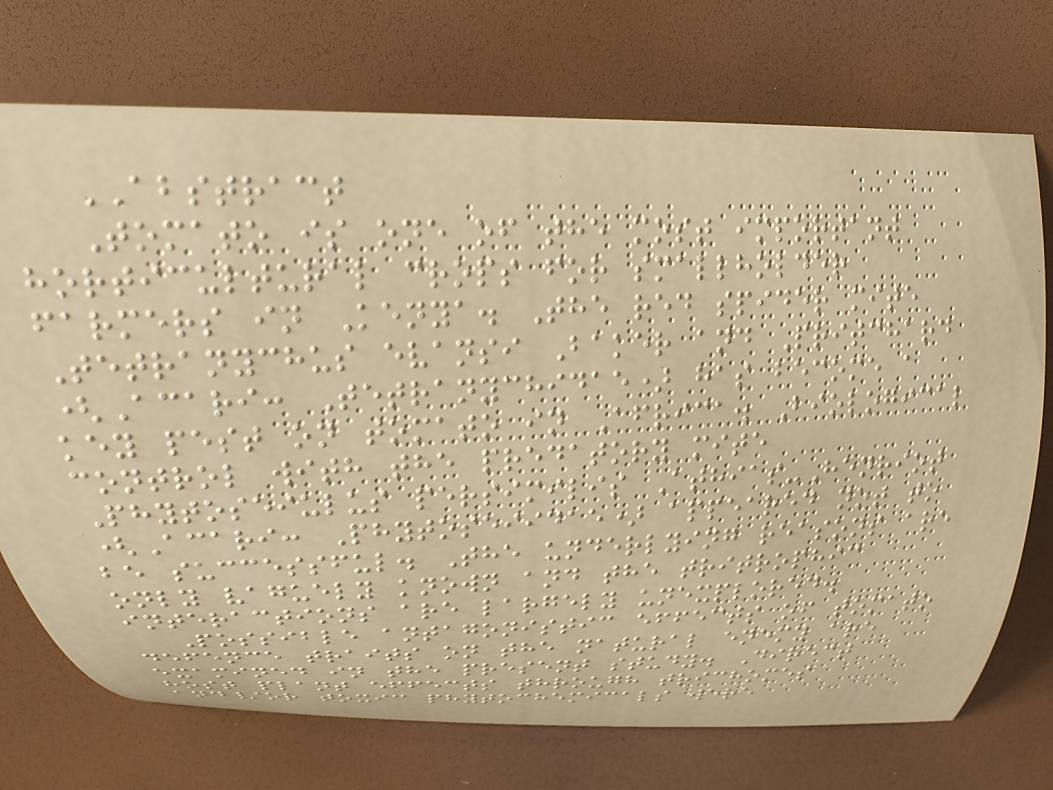ABSTRACT
Tomato is one of the most important
horticultural crops for smallholder
farmers in Kenya. The red spider mite
Tetranychus evansi Baker and Pritchard
(Acari: Tetranychidae) has become a
key pest on tomato in Africa. Biological
control with the predatory mite
Phytoseiulus persimilis Athias-Henriot
(Acari: Phytoseiidae) appeared not to
be successful. The underlying reasons are
only vaguely known and the tritrophic
interactions are largely unexplored.
Possible antagonistic effects of tomato
defence traits on the natural enemy are
examined in the present study. Direct
host plant effects through trichomes
and/or toxic phytochemicals were
